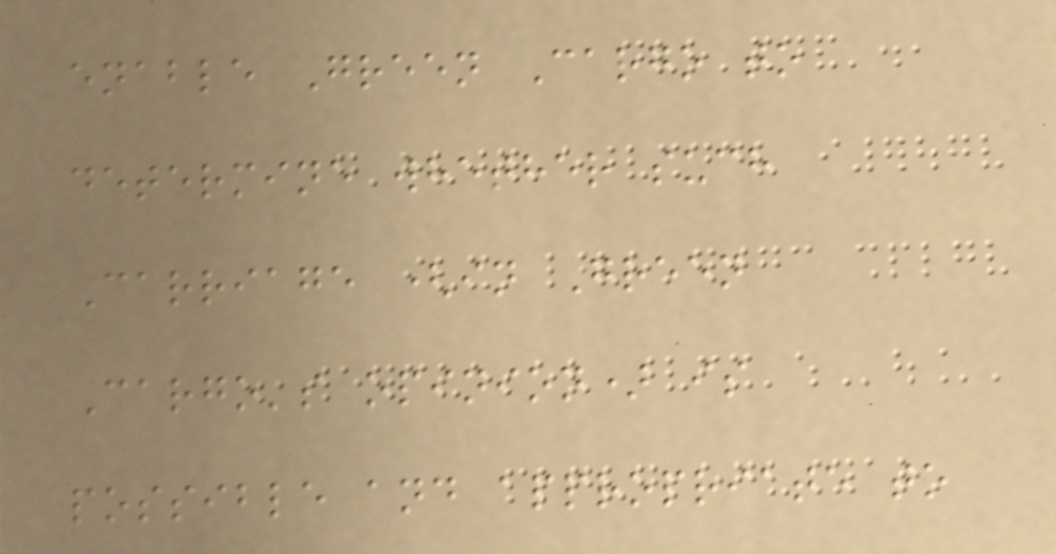enable Green Cargo to
determine whether such
Carriage (in Green
Cargo's opinion) is
possible and appropriate to
